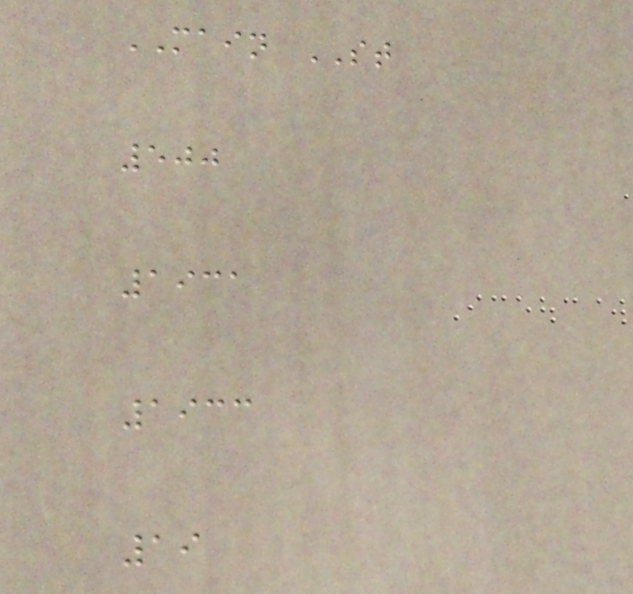MAIN ST
500
1931
1933
19
